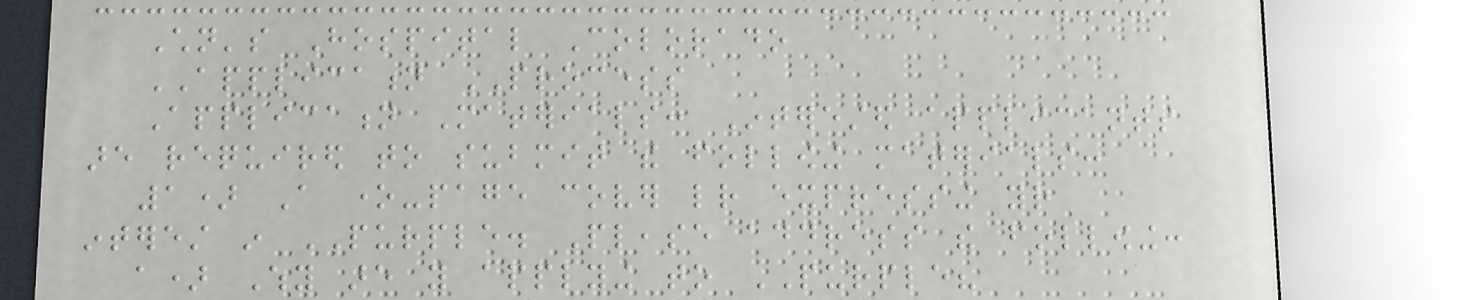Children's Hospital Colorado
APPLICATION PROCESS
Application Materials: Interested applicants
are required to submit the following materials:
1) A one-page cover letter expressing your
interest in PURPLE. Please address the following:
a) Why are you applying to PURPLE?
